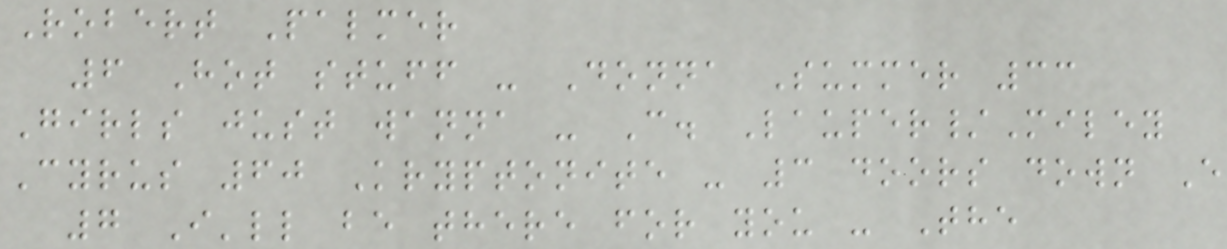Robert Palmer
6 Hot stuff - Donna Summer 33
Girls just wanna - C. Lauper/Miley
Cyrus 60 Kryptonite - 3 doors down E
7 I'll be there for you - The
